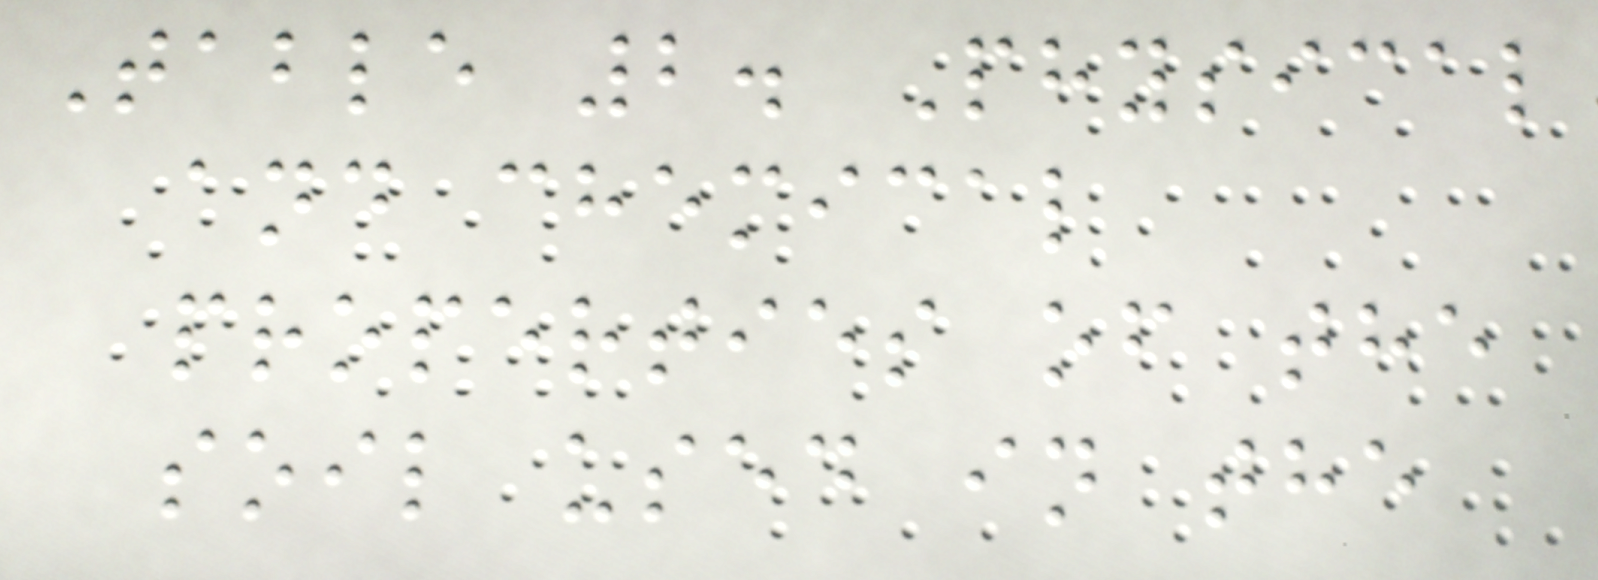Table 2. Physical
and chemical
properties of the
soil used in the
